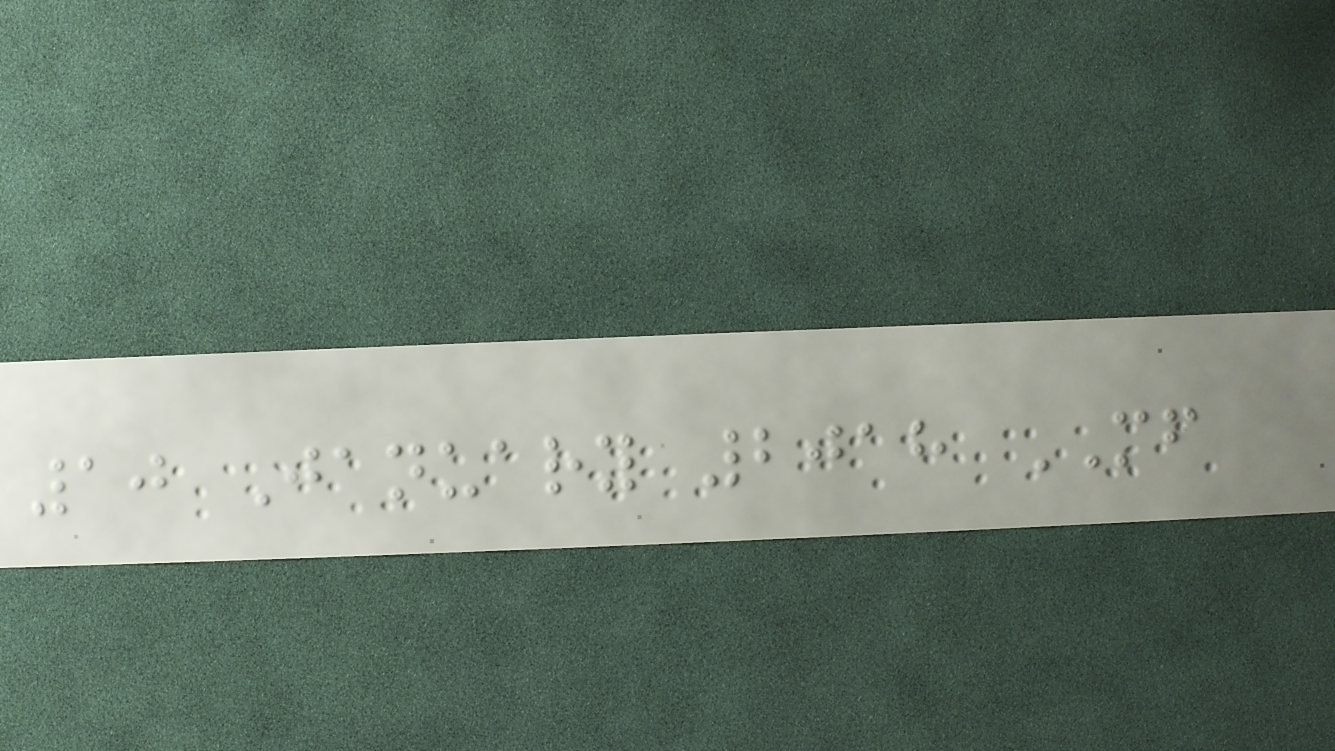10 January 2018 MF
